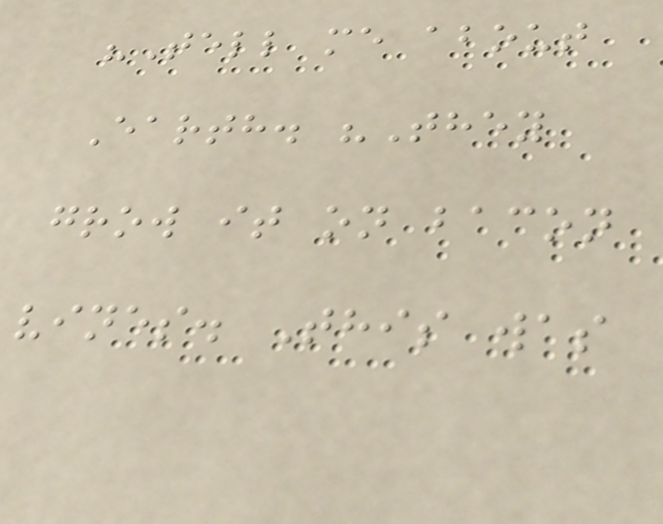"Tell me about
Earth. "They
grow it on bacon
vines. This was
